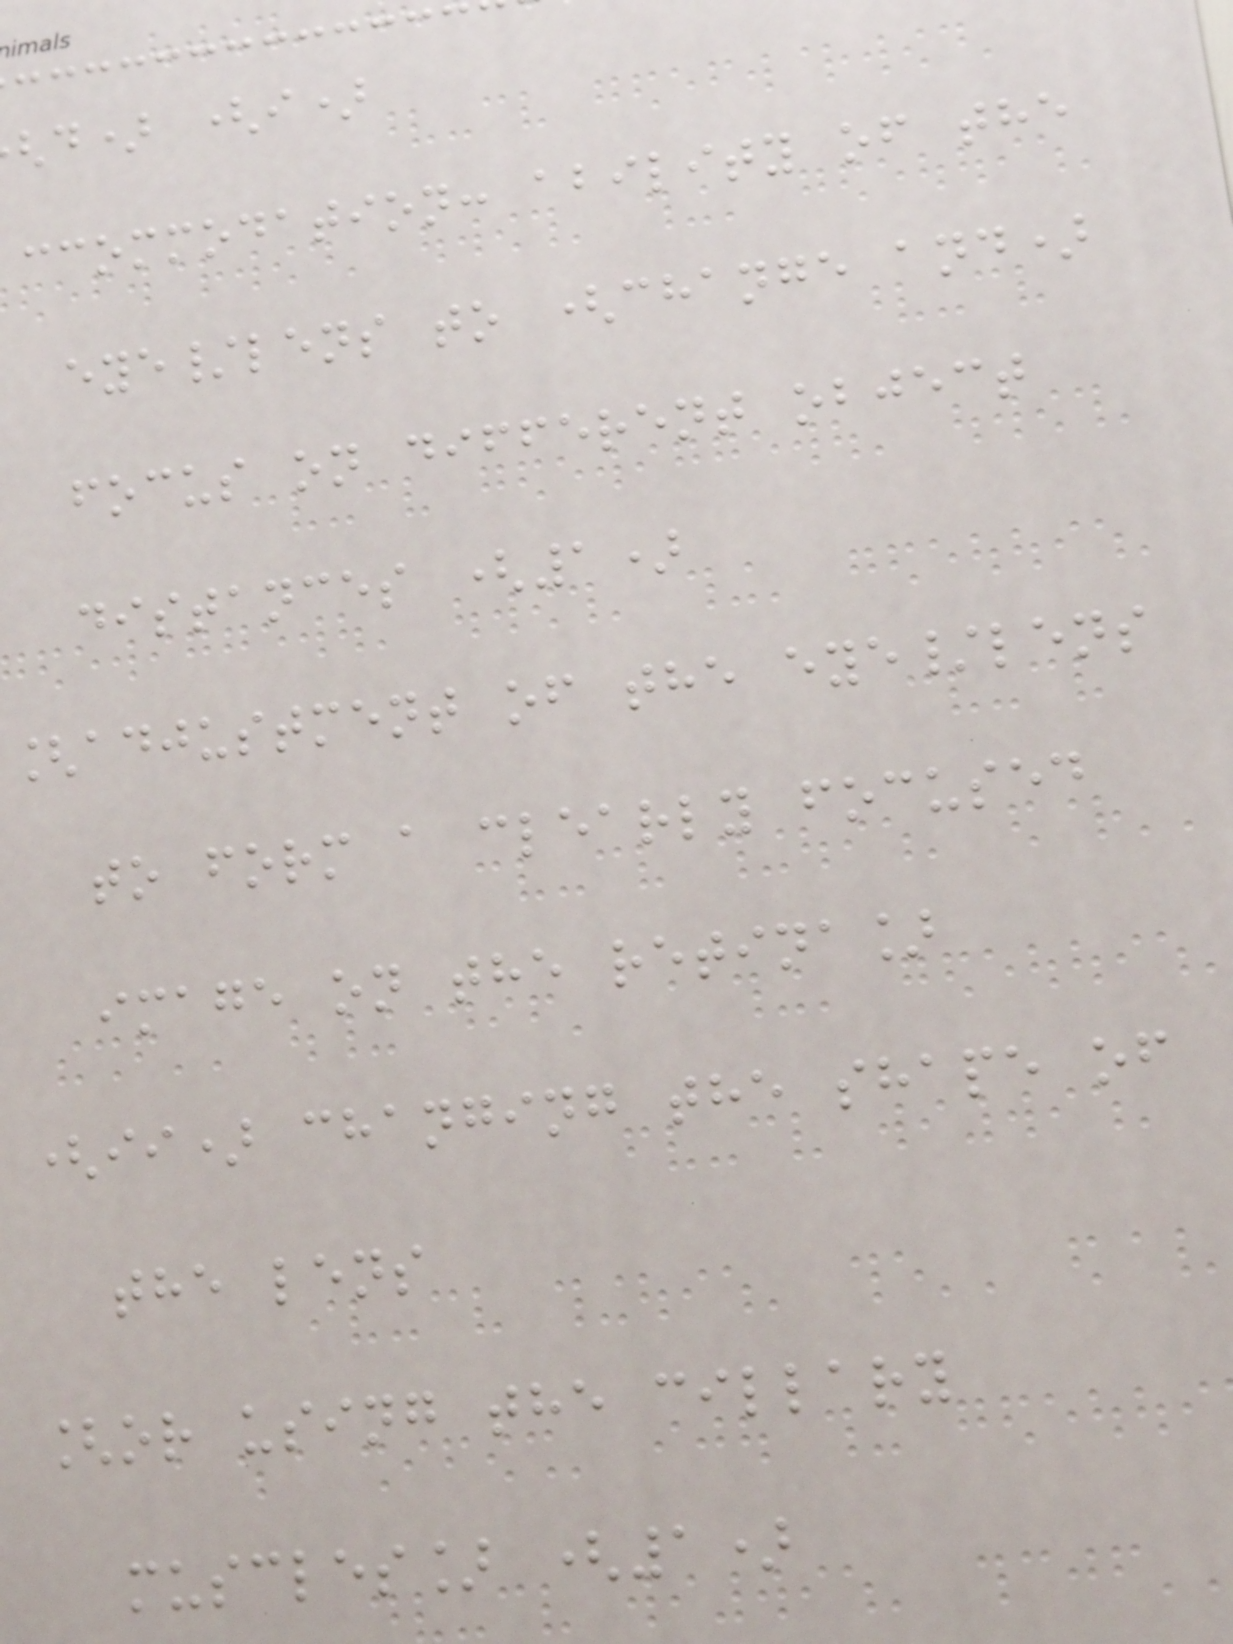d) (i)
ccommodation: ability of the
eye/lens to (change and)
focus on different object
distances (1)
[adjustment of the eye/lens
to form a clearly focused
image on the retina]
(ii) changing the shape of
the lens
[or using the cillary
muscles] (1)
